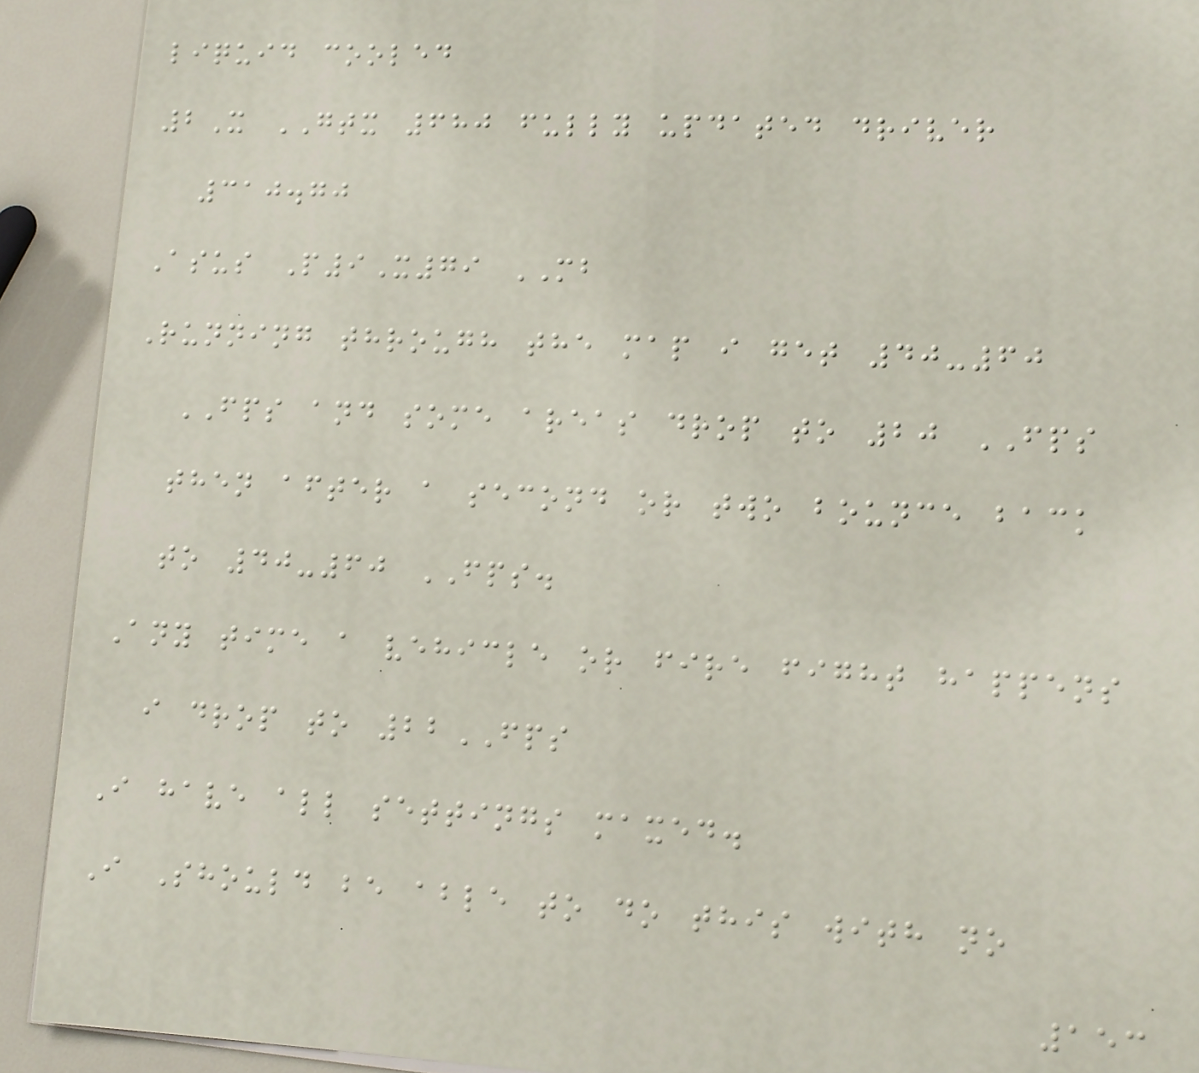liquid cooled
2X GTX 680 fully updated driver
310.70
Asus P9X79 MB
Running through the map i get 40-60
FPS and some areas drop to 20 FPS
then after a second or two bounce back
to 40-60 FPS.
Any time a vehicle or fire fight happens
i drop to 22FPS
I have all settings maxed.
I Should be able to do this with no
153
